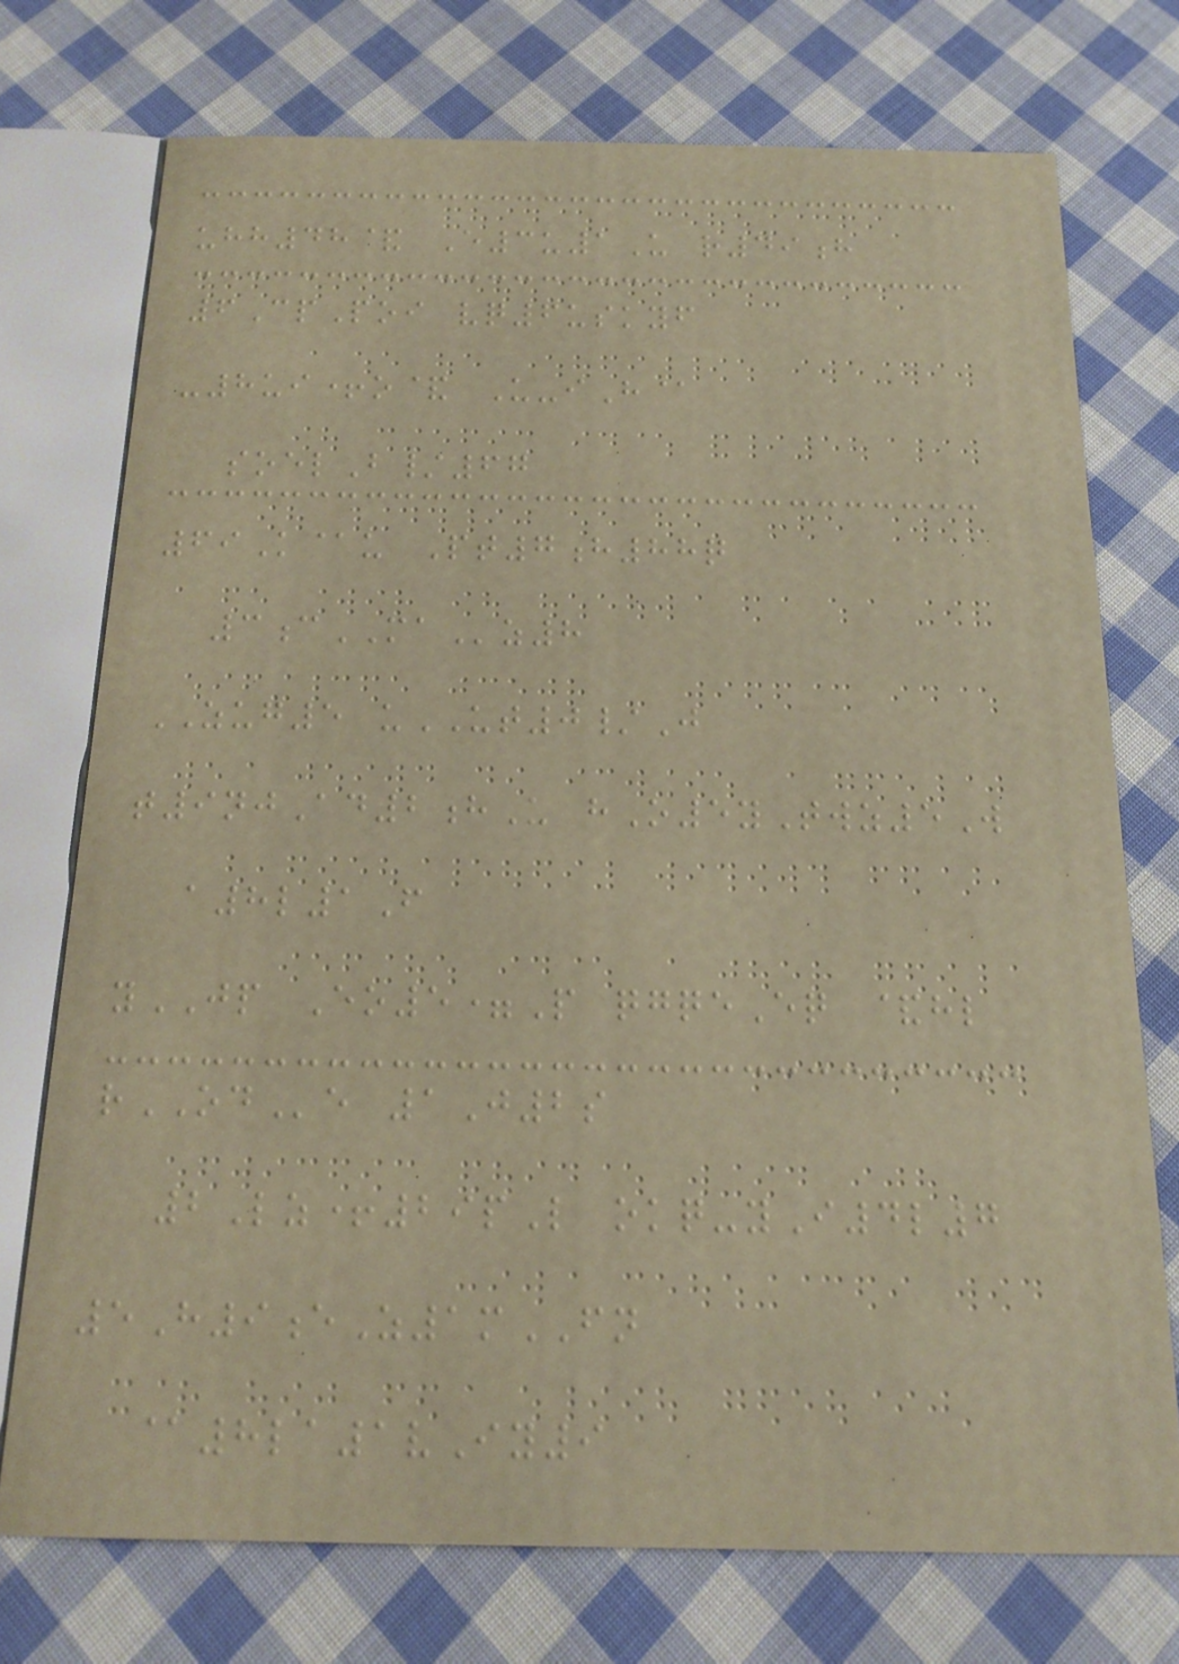uhh48& E3u1U r49h
6CpPoi vq6uskyf
-8ui+o& U-iH@
soelB/67
69K@u Pt7h88q
3cMAz8
ZUG5 uUT0/J
t9njAd2hU hO5yTwz5W
a8l1F
yJP Eo5=P qgqeEq &hl
rODe 1J2s
2Lz+29pL okq-yI4l7
5H9eZ1mFN
@8la1vIy9
